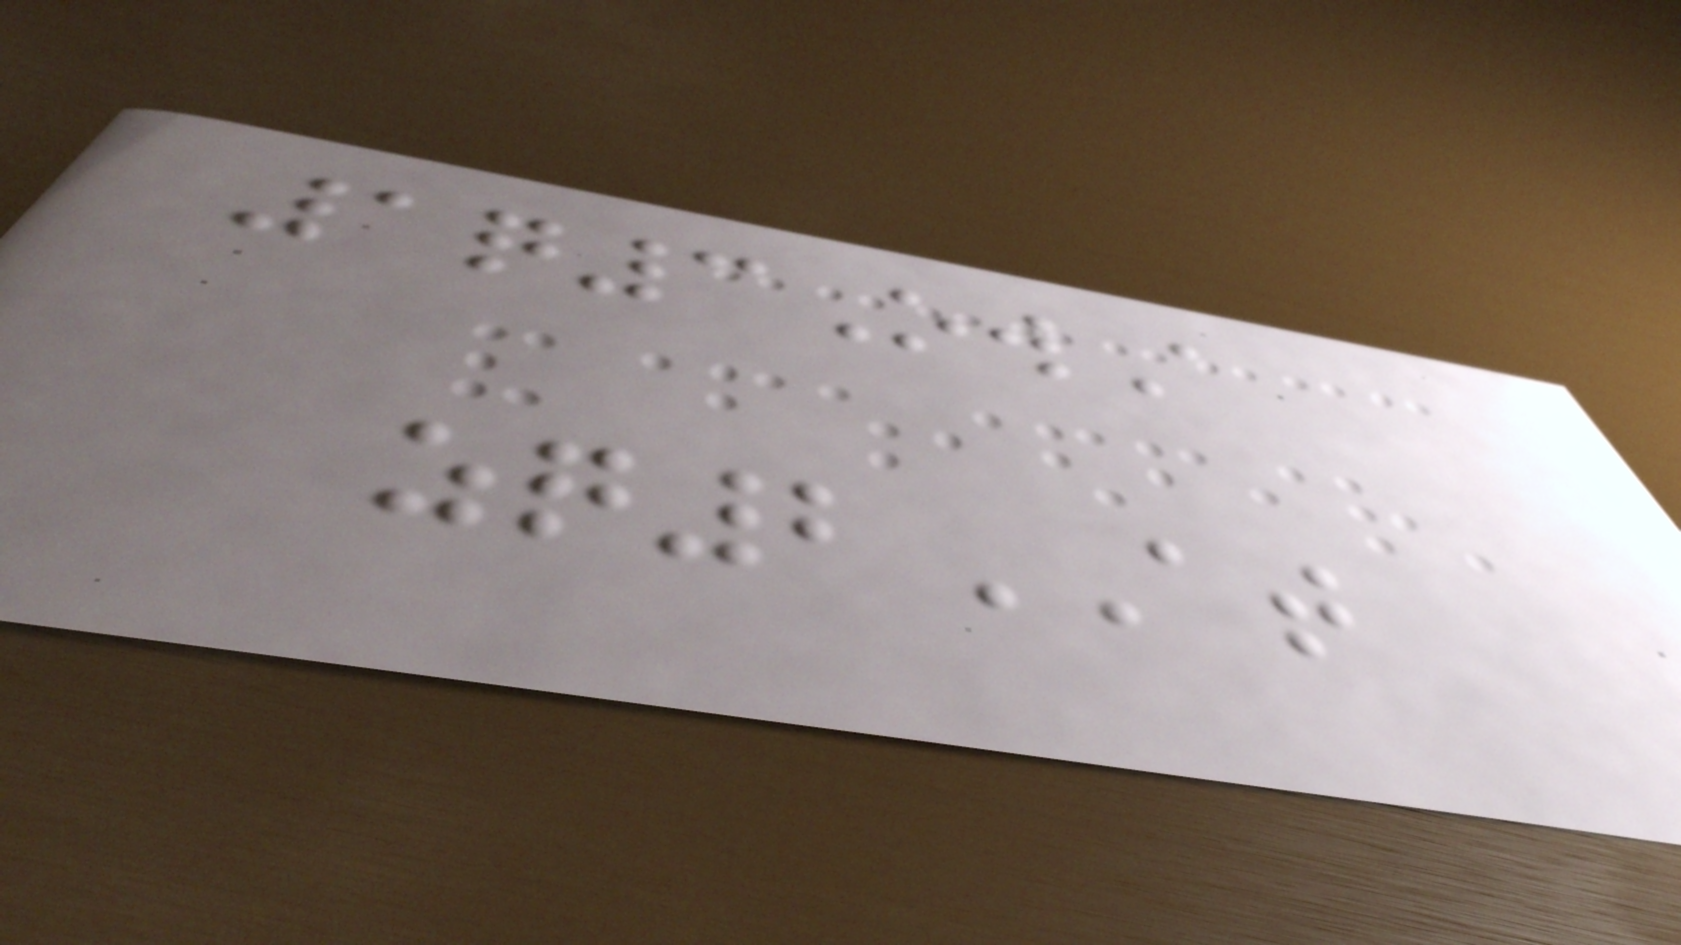1q3OwA
zq2AT
